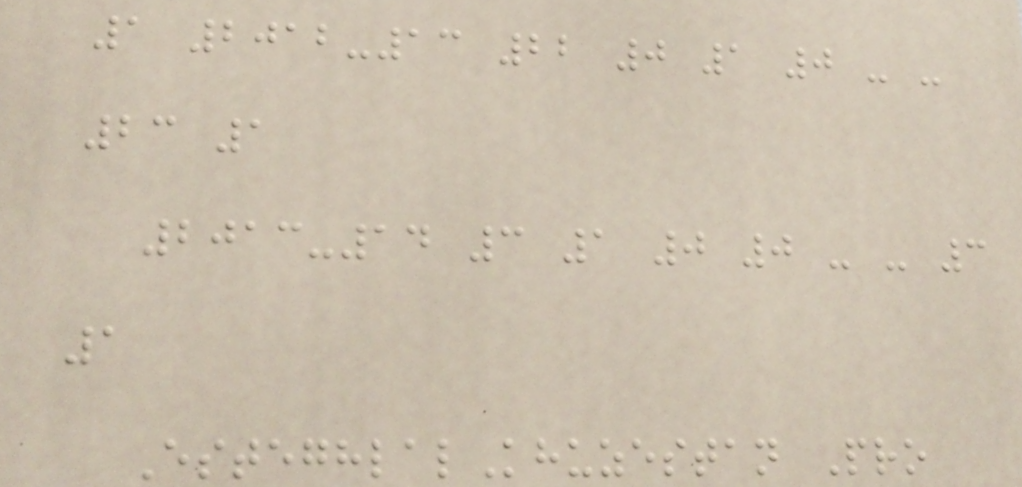1 2012-13 22 0 1 0 - -
23 1
2013-14 3 1 0 0 - - 3
1
EsteghlalKhuzestan Pro
